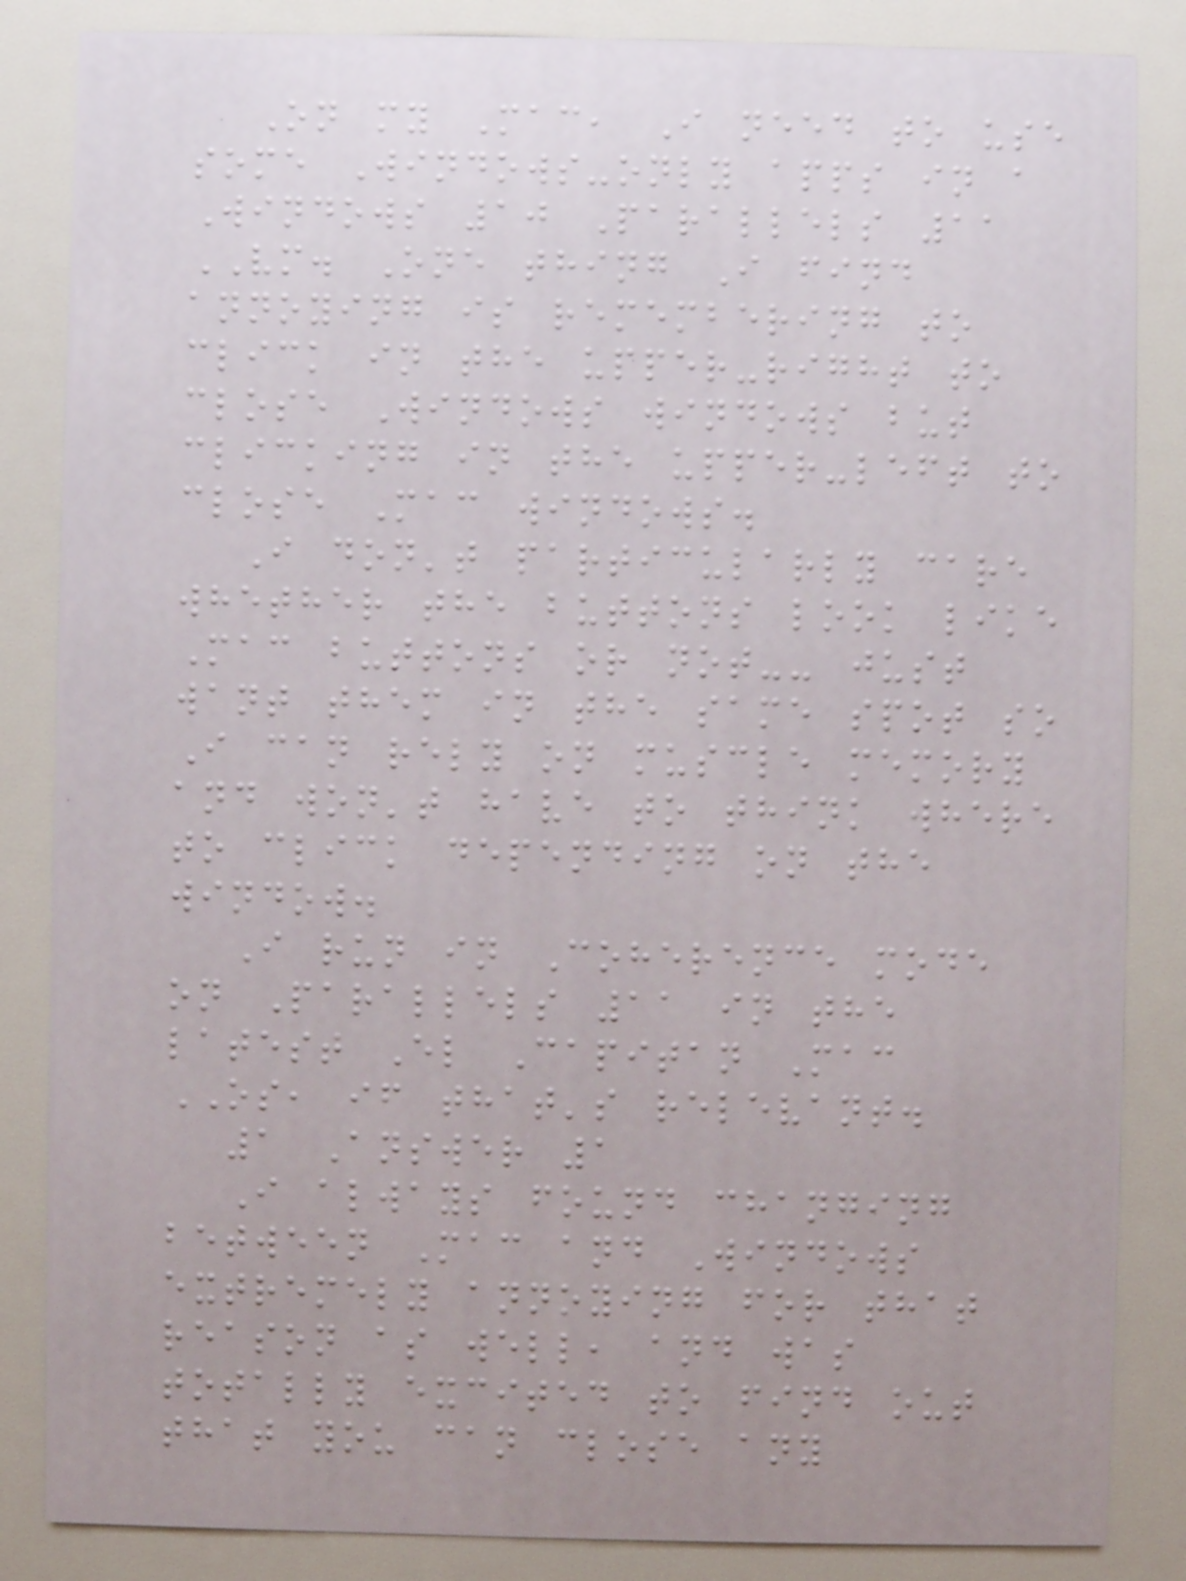On my Mac, I need to use
some Windows-only apps in a
Windows 10 Parallels 11
VM. One thing I find
annoying is remembering to
click in the upper-right to
close Windows windows but
clicking in the upper-left to
close Mac windows.
I don't particularly care
whether the buttons look like
Mac buttons or not-- just
want them in the same spot so
I can rely on muscle memory
and won't have to think where
to click depending on the
window.
I run in Coherence mode
on Parallels 11 in the
latest El Capitan Mac
OS, if that's relevant.
1 Answer 1
I always found changing
between Mac and Windows
extremely annoying for that
reason as well, and was
totally excited to find out
that you can close any
